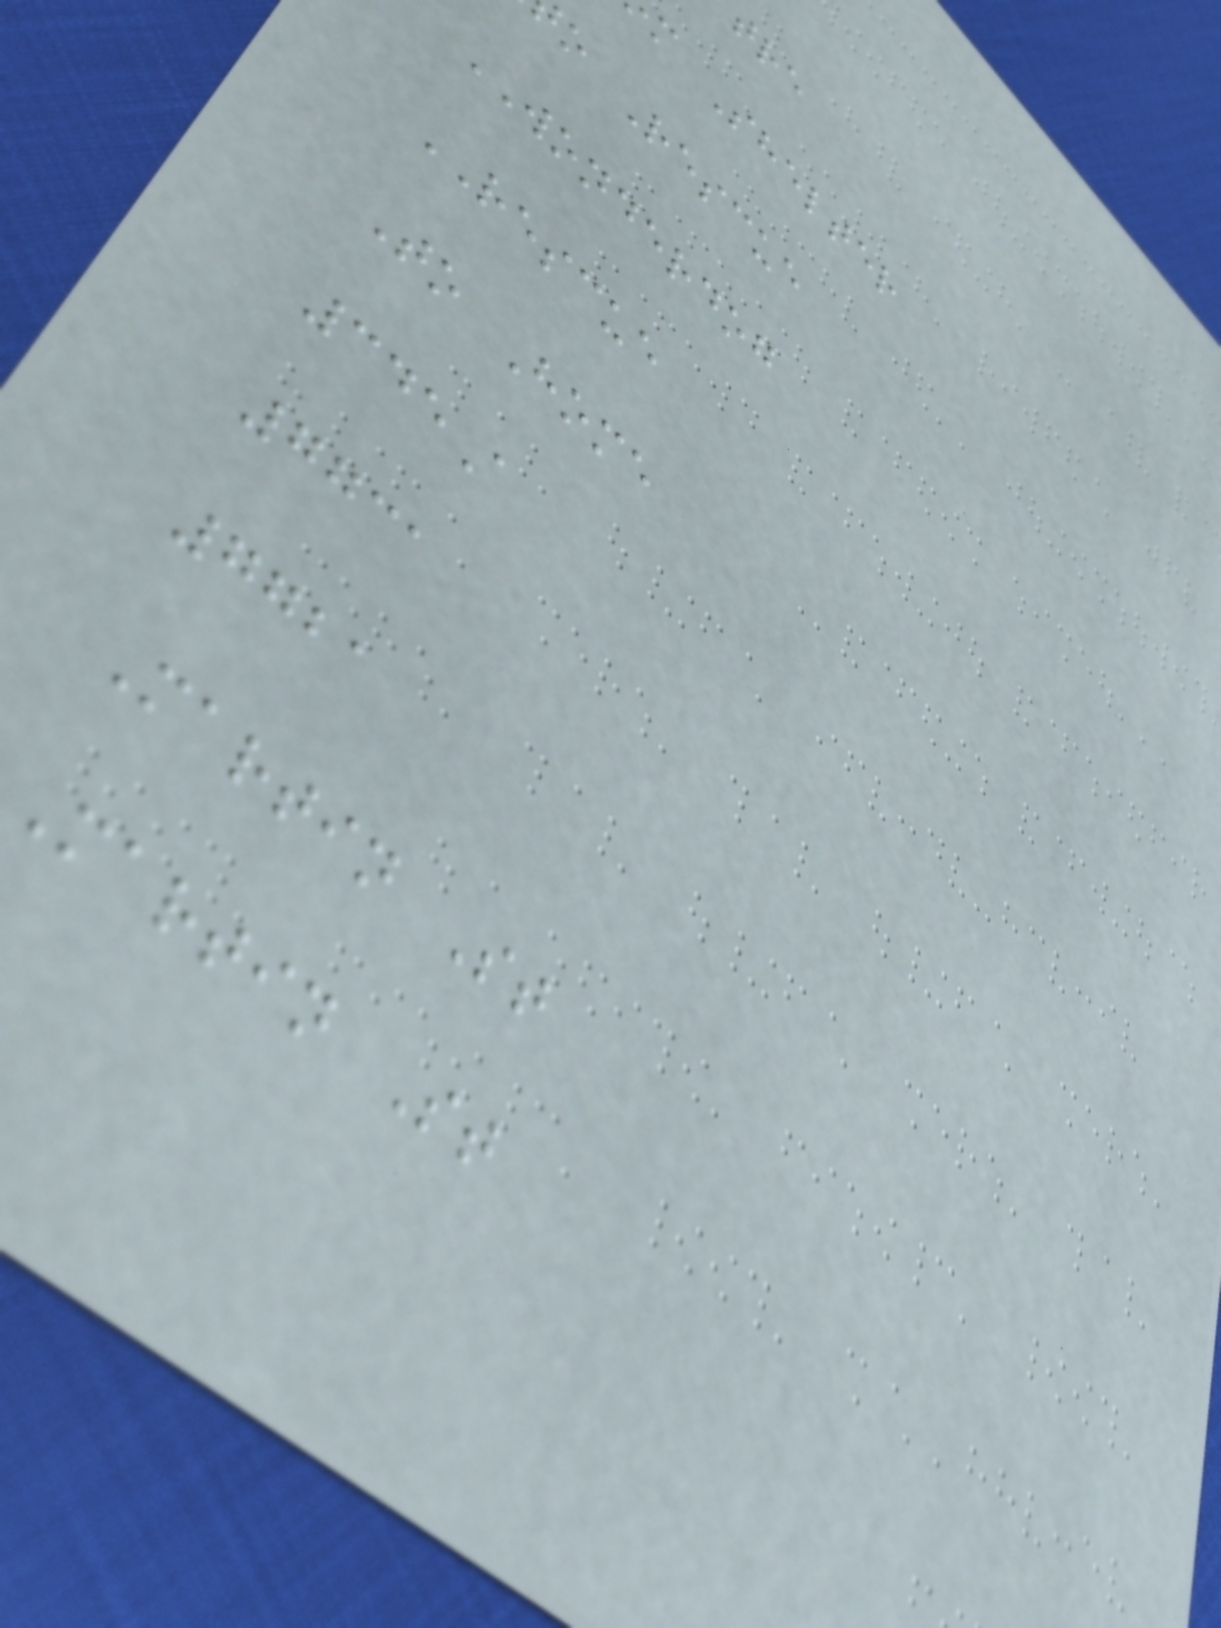m Shelter
o Rescue
WONDERDOG
RESCUE
To Home
345A
7731
7721
Martin St
Martin St
